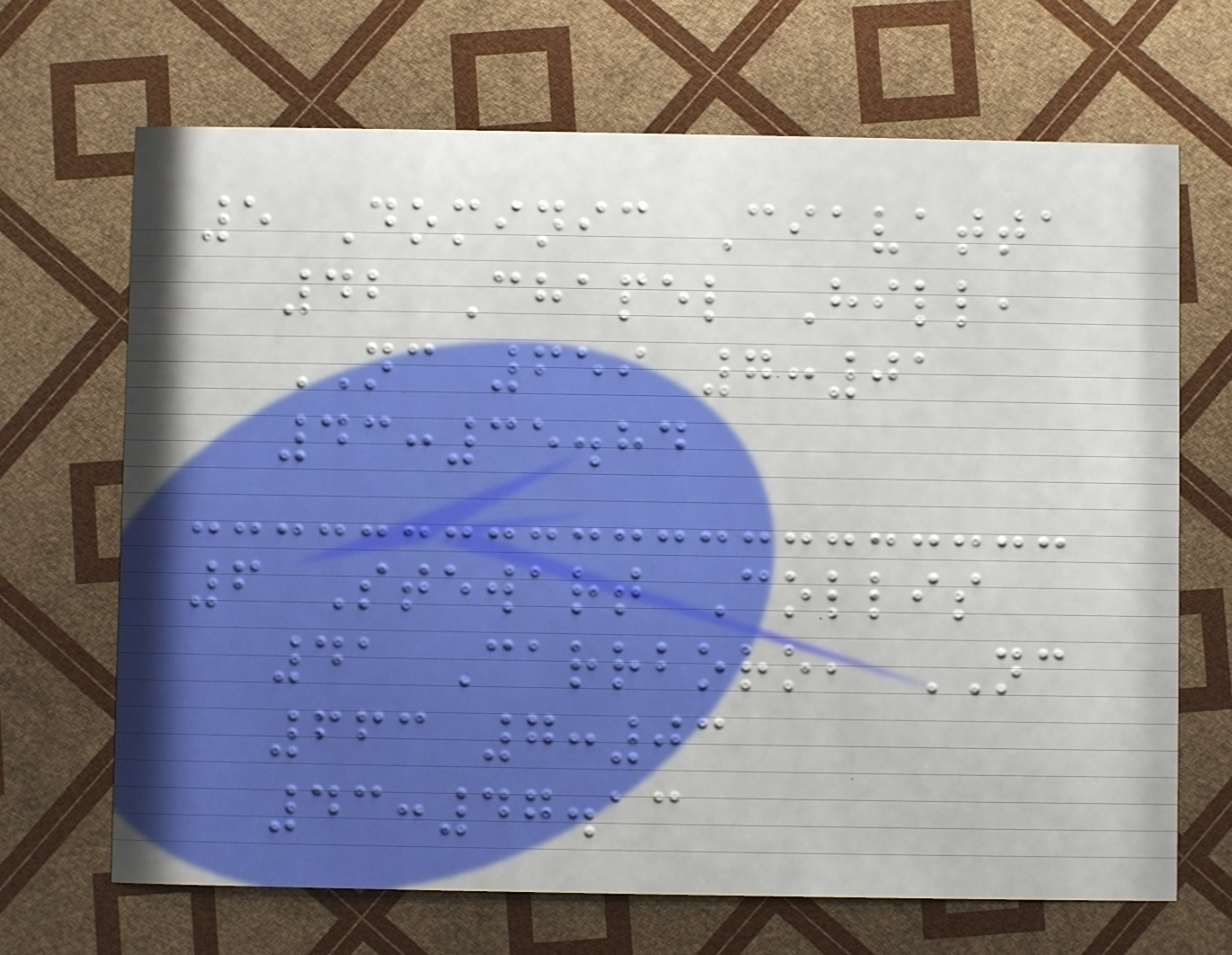5 Dominic Ciavatta
42 Chapel Hill,
NC 659 7:01
43:35.84
6 Stewart Collis
41 Carrboro, NC
663 7:03
43:47.13
